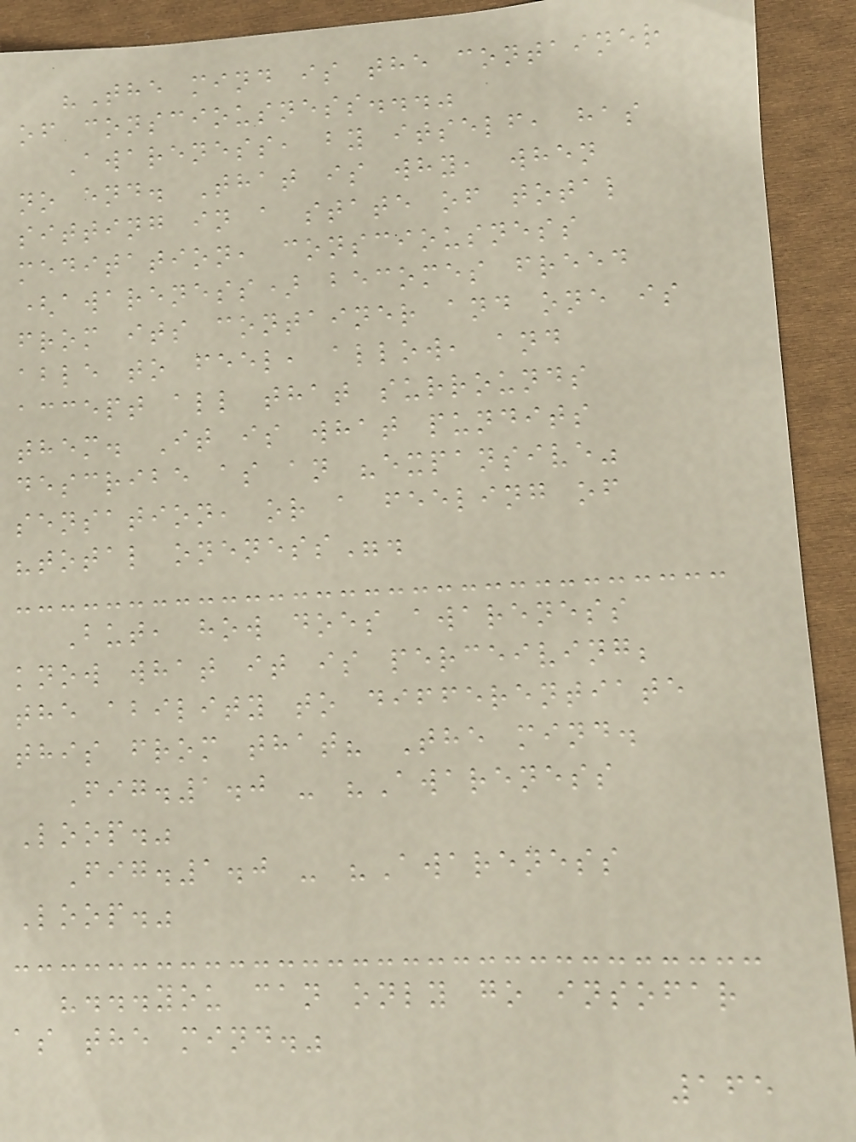"The mind is the container
of consciousness..."
Awareness, by itself, has
no end. That is why, when
sitting in a state of total
meditation, consciousness
(awareness) becomes freed
from its container and one is
able to feel, allow, and
accept all that surrounds
them. It is what pundits
describe as an "expansive"
sensation, or a feeling of
"total oneness".
But, how does awareness
know what it is perceiving;
the ability to differentiate
this from that? The mind.
Fig.1.0 - "Awareness
Loop."
Fig.1.0 - "Awareness
Loop."
"...you can only go insofar
as the mind."
165
